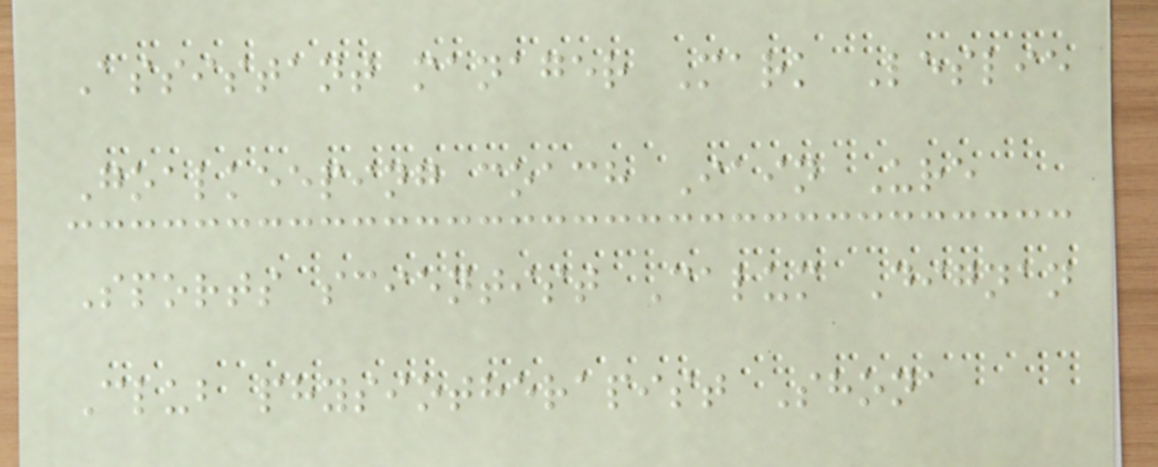Assistant manager Mark Leslie
Goalkeeping coach Iain Ure
Sports scientist Calum Dignan
Club physiotherapist Shona
